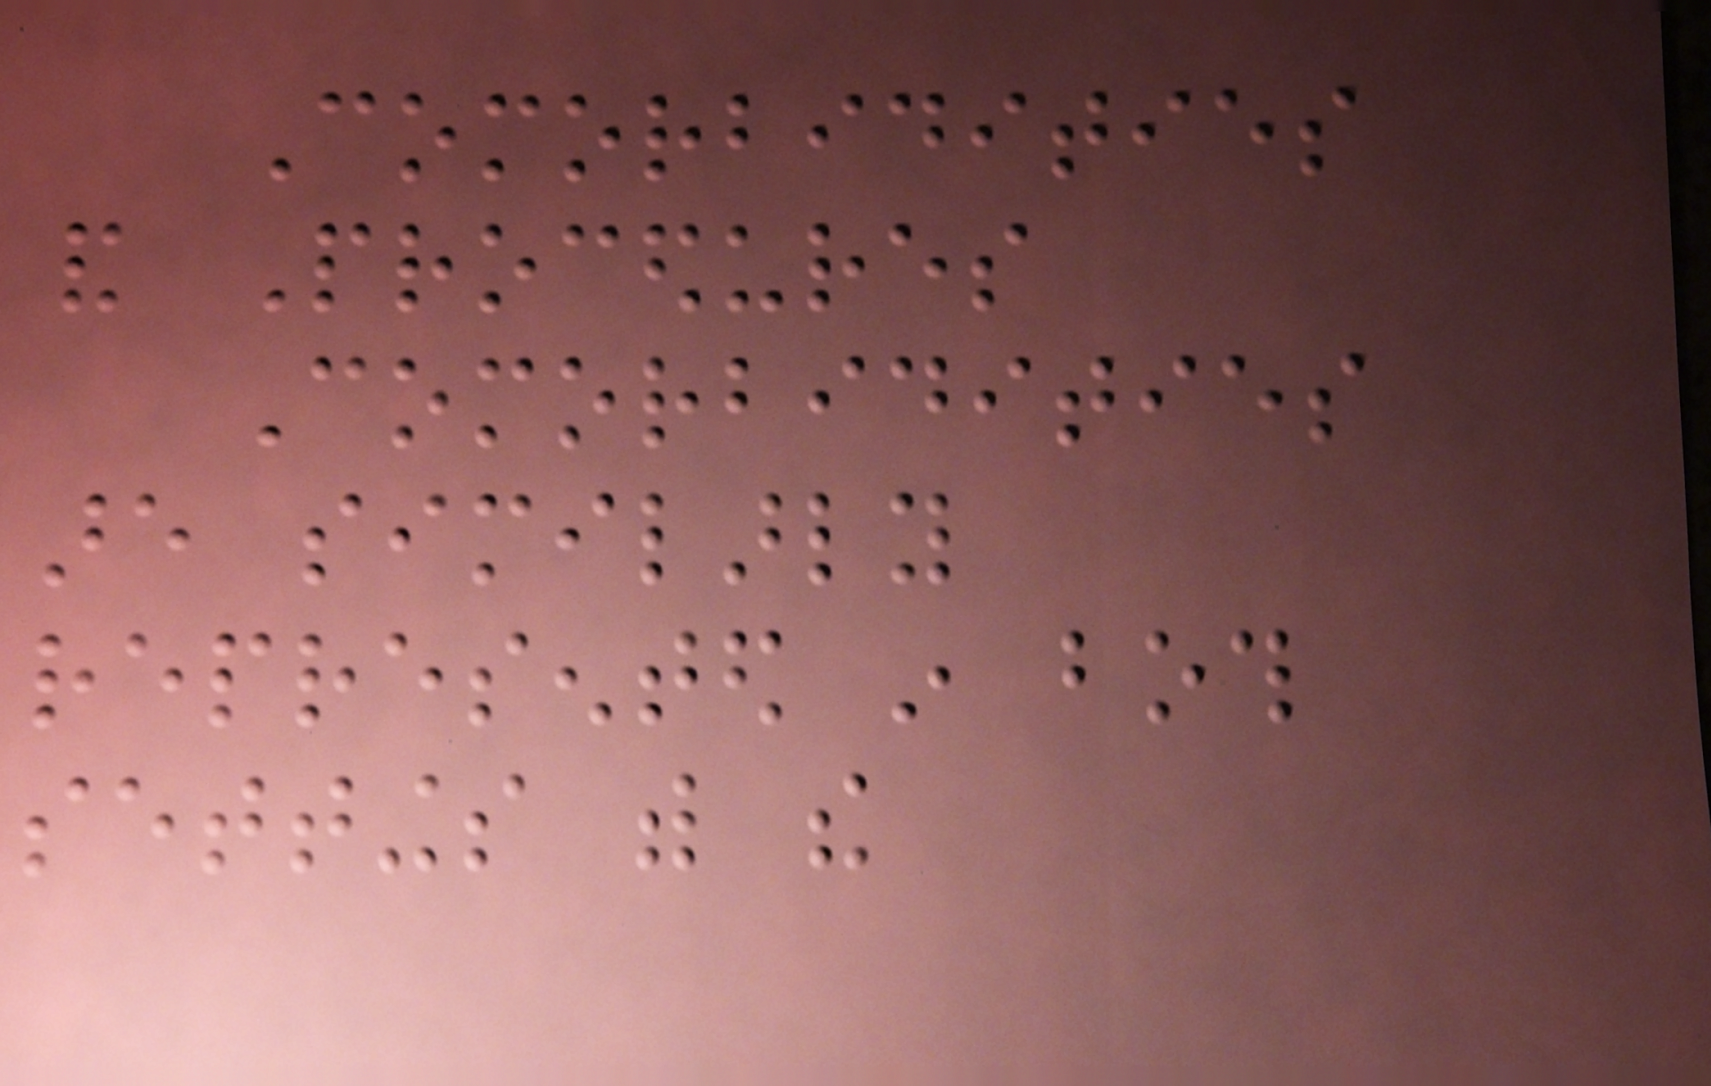Comorbidities
and Procedures
Comorbidities
are similarly
represented in both
settings with the
